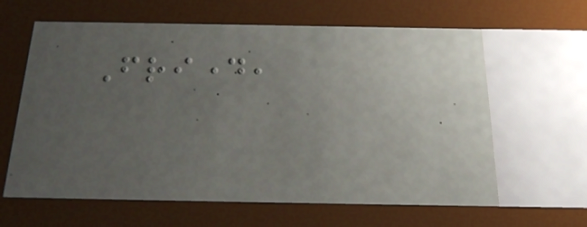Friday,
